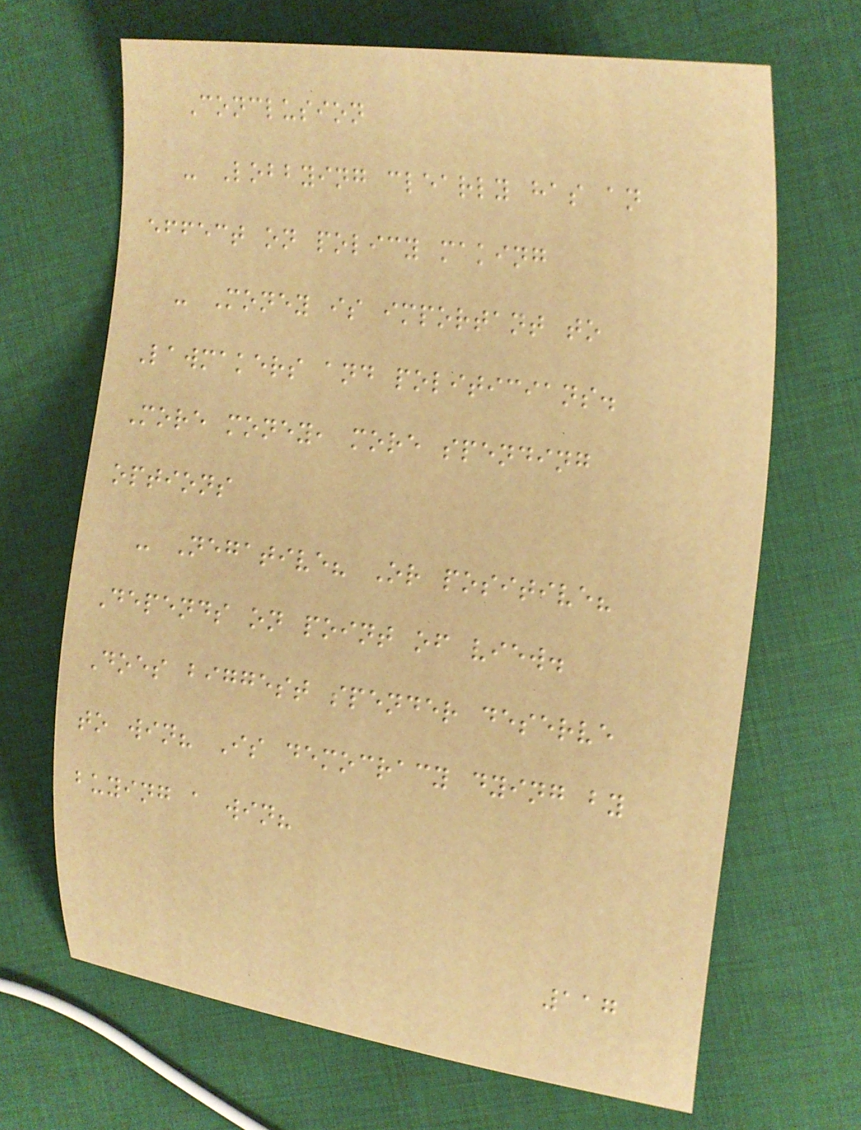Conclusion
- Lobbying clearly has an
effect on policy making
- Money is important to
Lawmakers and politicians.
More money, more spending
options
- Negative? Or positive?
Depends on point of view.
Does biggest spender deserve
to win? Is democracy dying by
buying a win?
117
